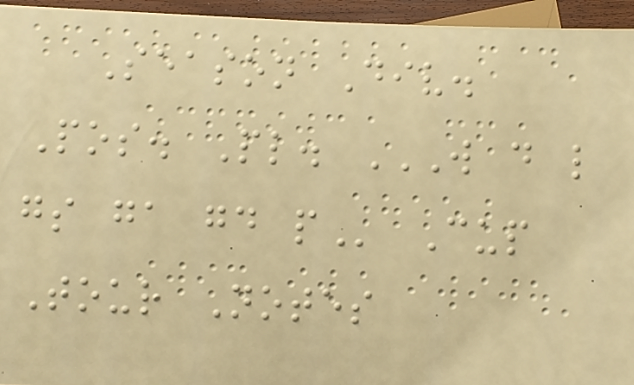Season Div.
Pos. Pl. W D L
GS GA GD P Cup
Tour Notes
